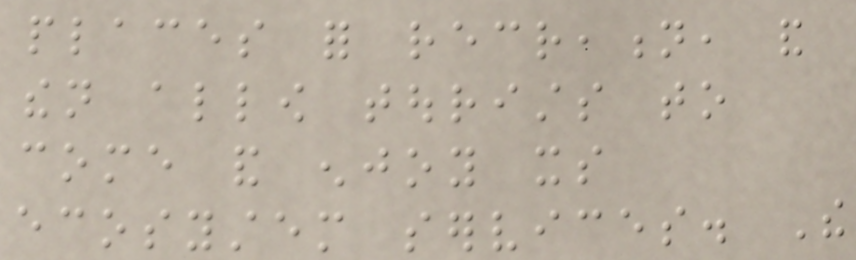places for recreation, and
then allow tourists to
come and enjoy its
ecosystem services. The
